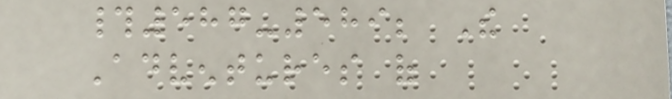#587-589; The
Adventures of
